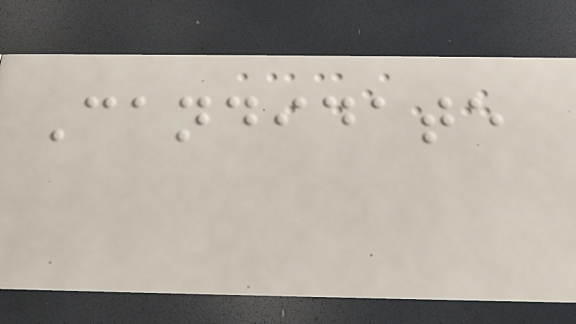Candidate
